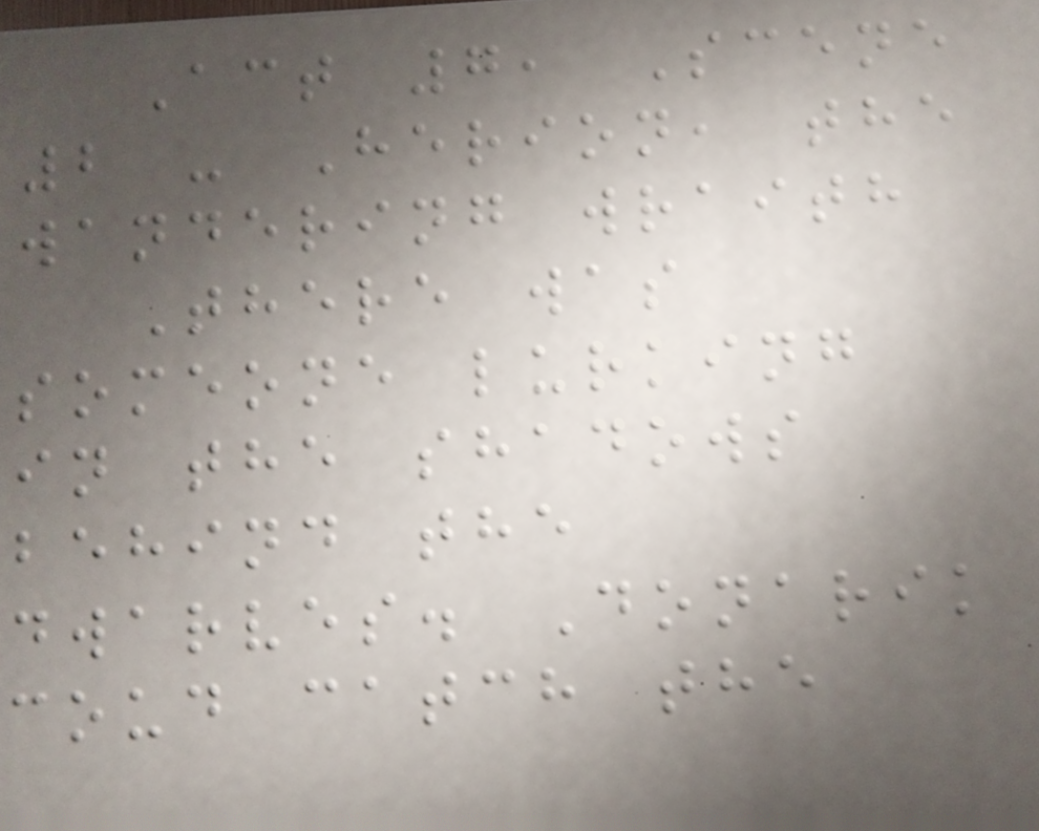Act 7, Scene
2 - Herion, the
wandering wraith
There was
someone lurking
in the shadows
behind the
dwarves. Donarik
coud catch the
